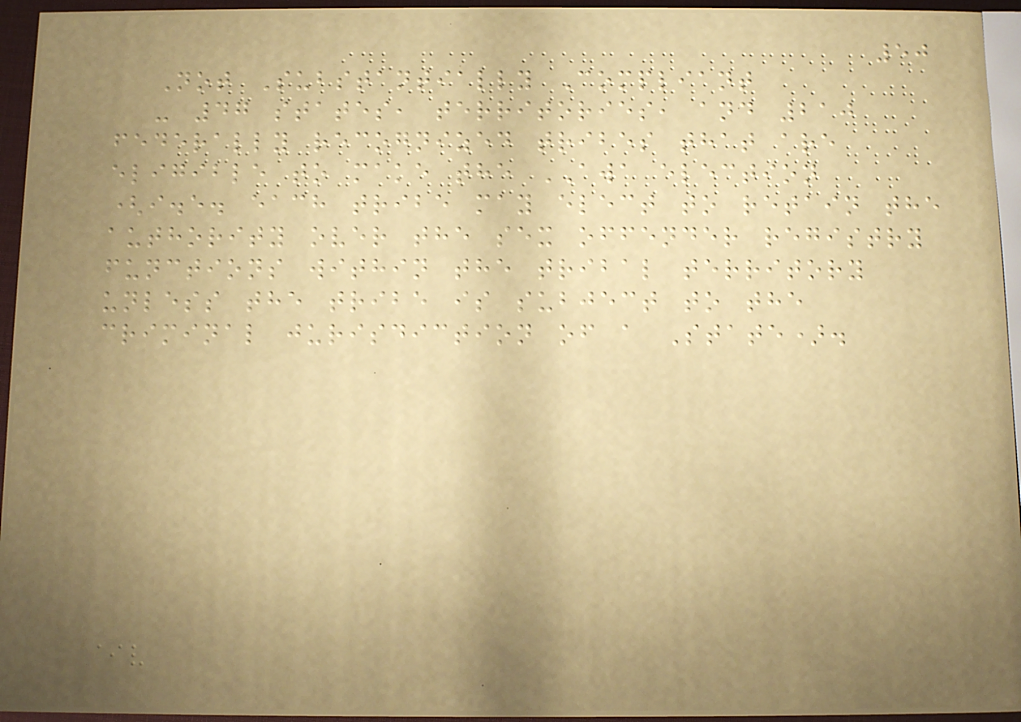50
Not Substantially Compliant
- 47 states, territories, and 210
federally recognized tribes that are
eligible to make the AWA election
(i.e. each tribe may elect to retain the
authority over the sex offender registry
functions within the tribal territory
unless the tribe is subject to the
criminal jurisdiction of a State).
